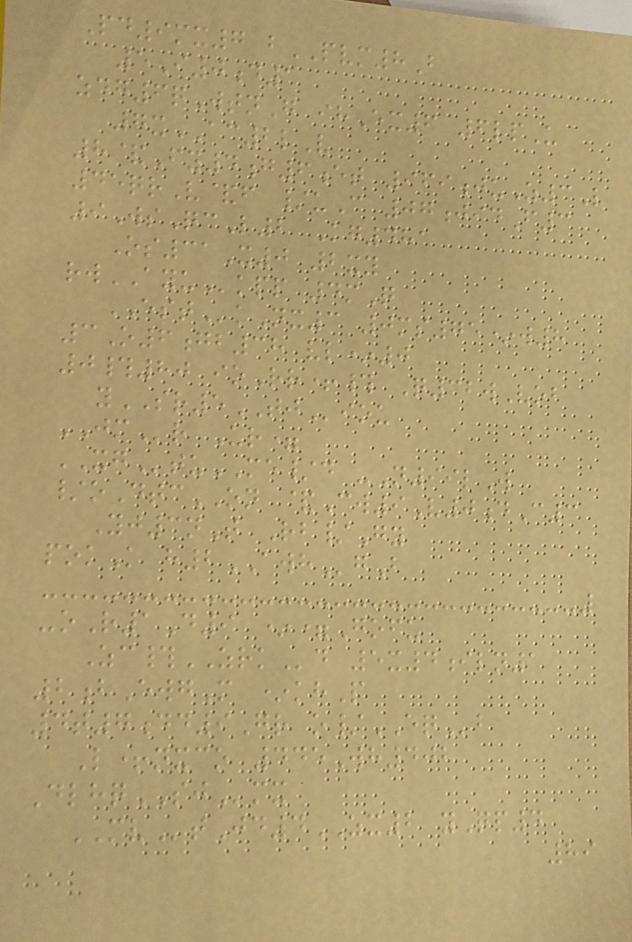Pd9mx7 bPVM8B
5I0d1
zdg6qWtnG ihEx6 6lpU
7xAC2lV
8&Fy4g6et 969juZ3L
45qrV&f /uC 07jidF3
9WsQcL2 Kg481
Os31X0 2xy
rwAYUkpp 4mQ
ESTkNx3 0ms75*w8
3O6gb38 vl*0
0#80 ioRr+# Q32wVob
ySR5TJiou
JMr Ur=
XGtuME/d -N99lW
/oDtcON &Cw9V0dC3
Yj3nT Rb/Gy
pokK h2AWHgB
-oR1D9 *=Gofu
Zc#ZRKd 5x4iln1
2bEwgM *khP
4t7dd9Gr o/EQb
L+nxco 445Wh402
DlhqSJmx
MVtJd4ZX2 yQp4
89
